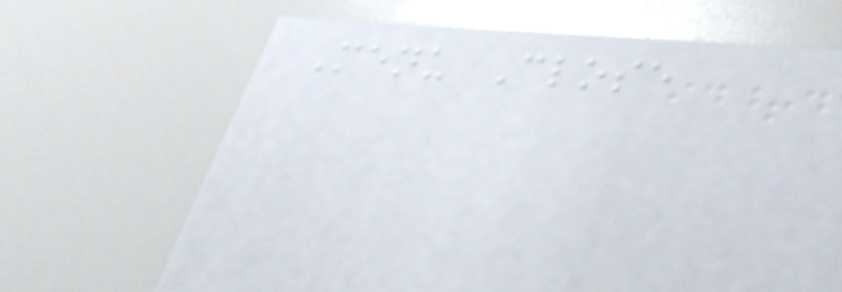Menu Close
